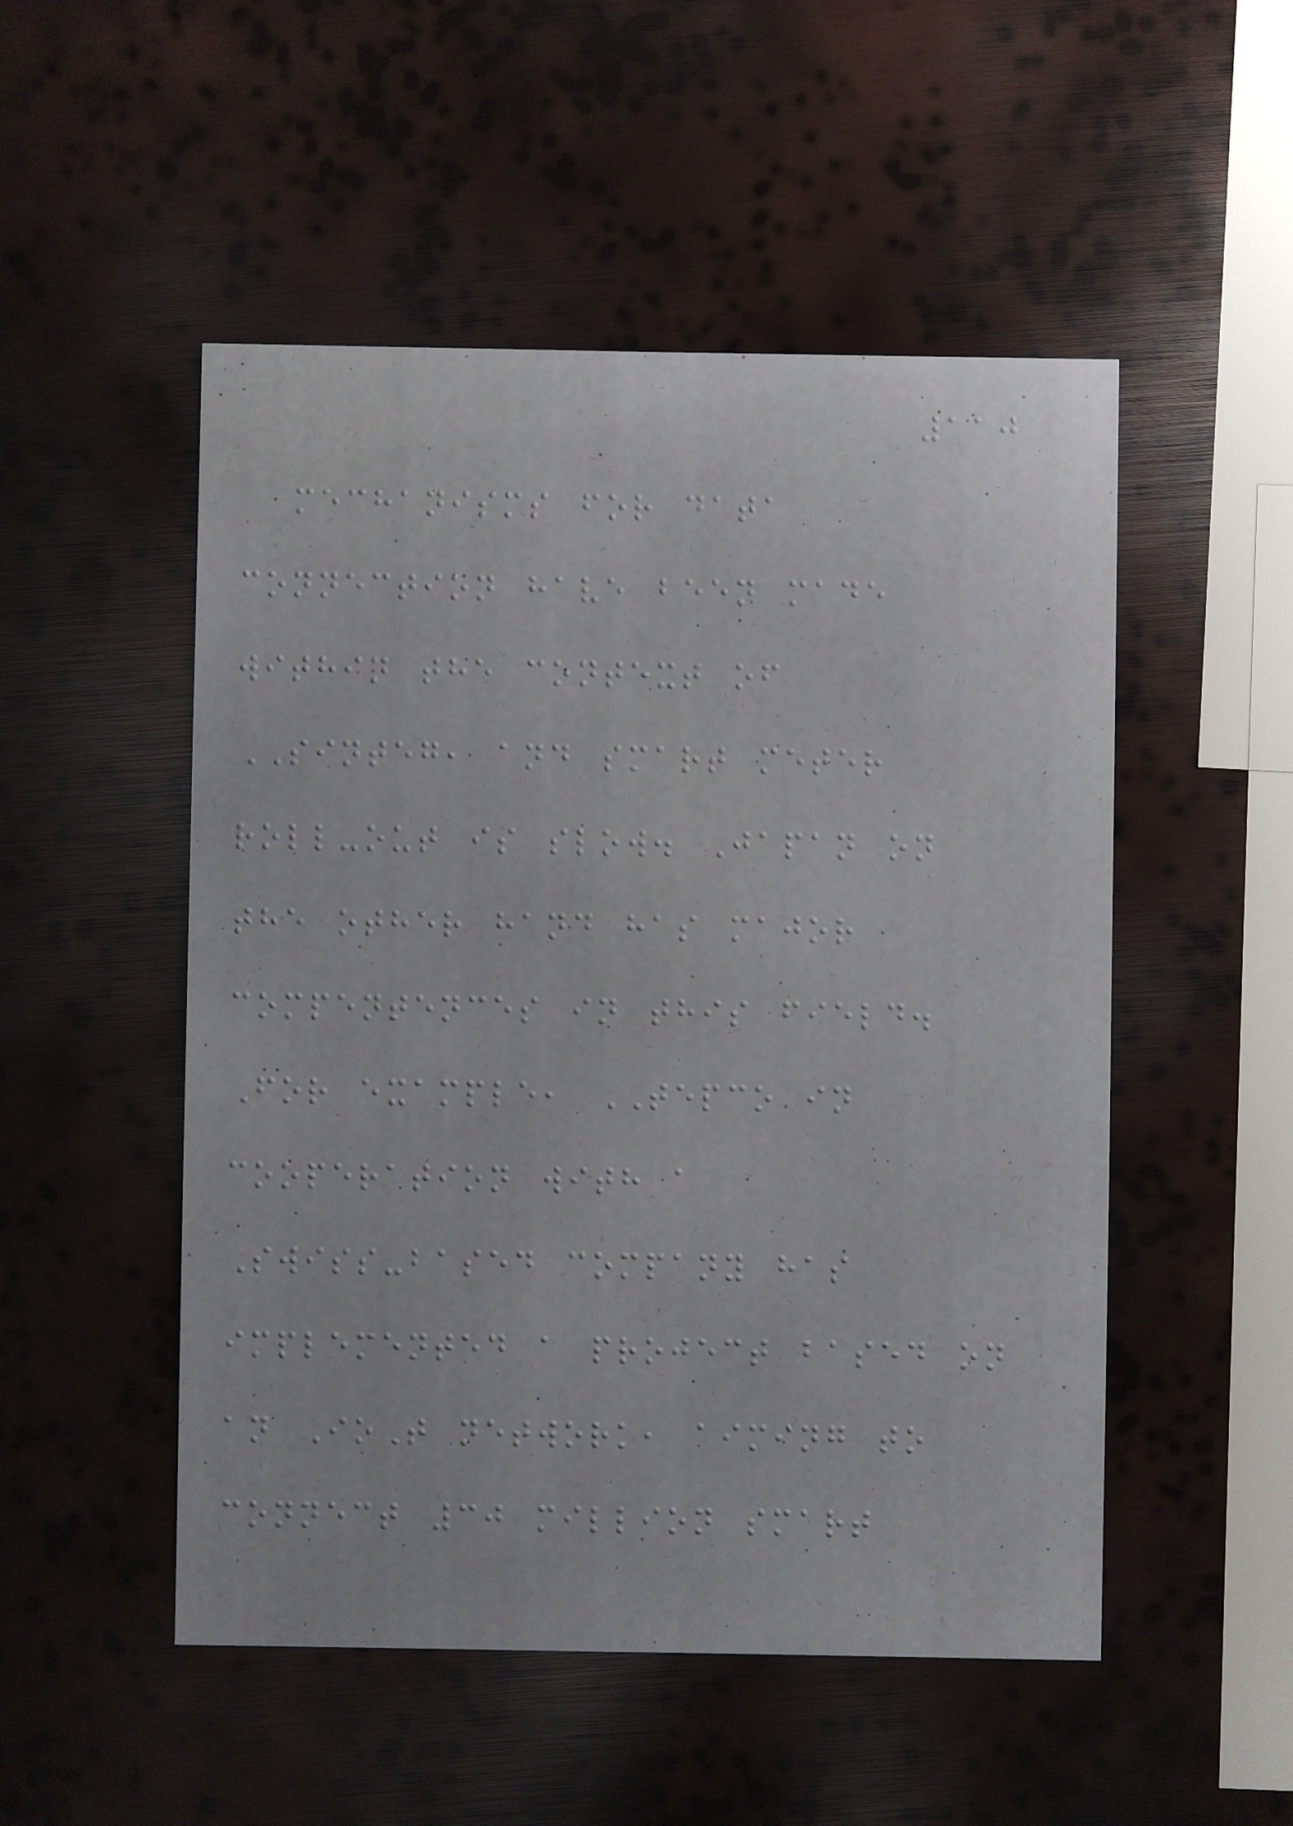110
mechanisms for data
connection have been made
within the context of
SINTEG, and smart meter
roll-out is slow. Japan on
the other hand has major
compentences in this field.
For example, TEPCO in
cooperation with a
Swiss-based company has
implemented a project based on
an IoT network, aiming to
connect 30 million smart
